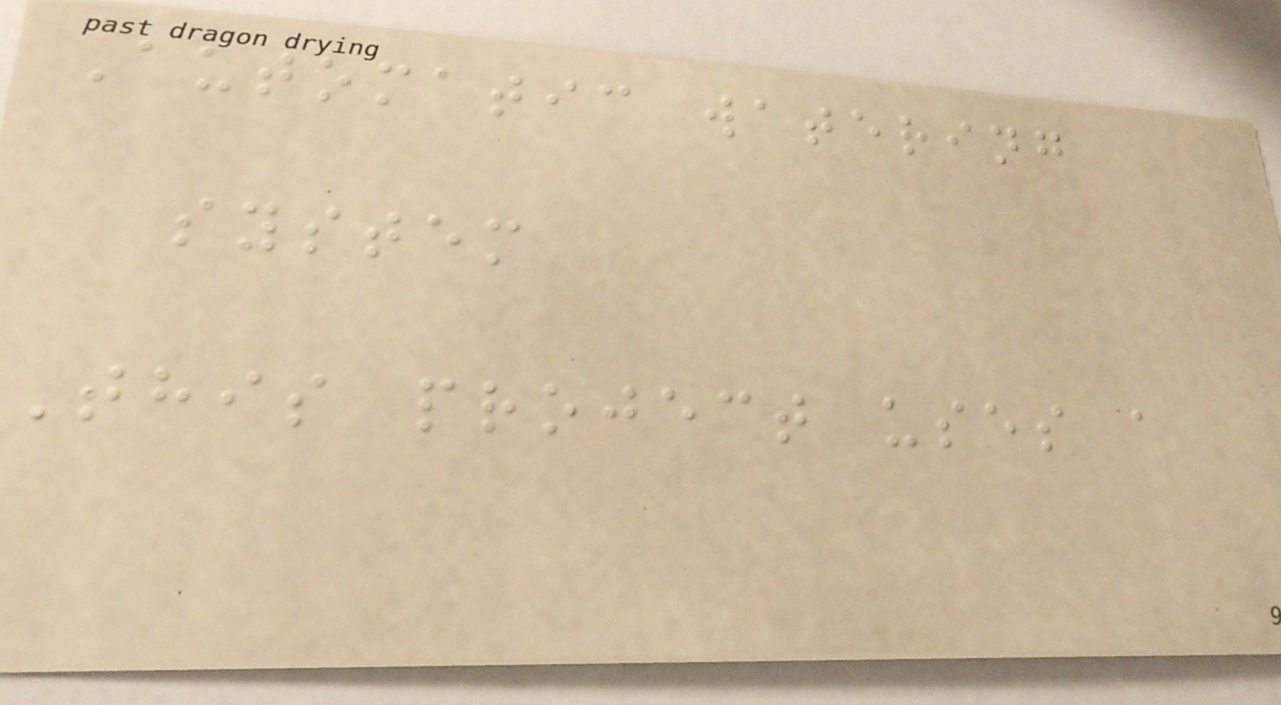Automatic watering
system
This project uses a
